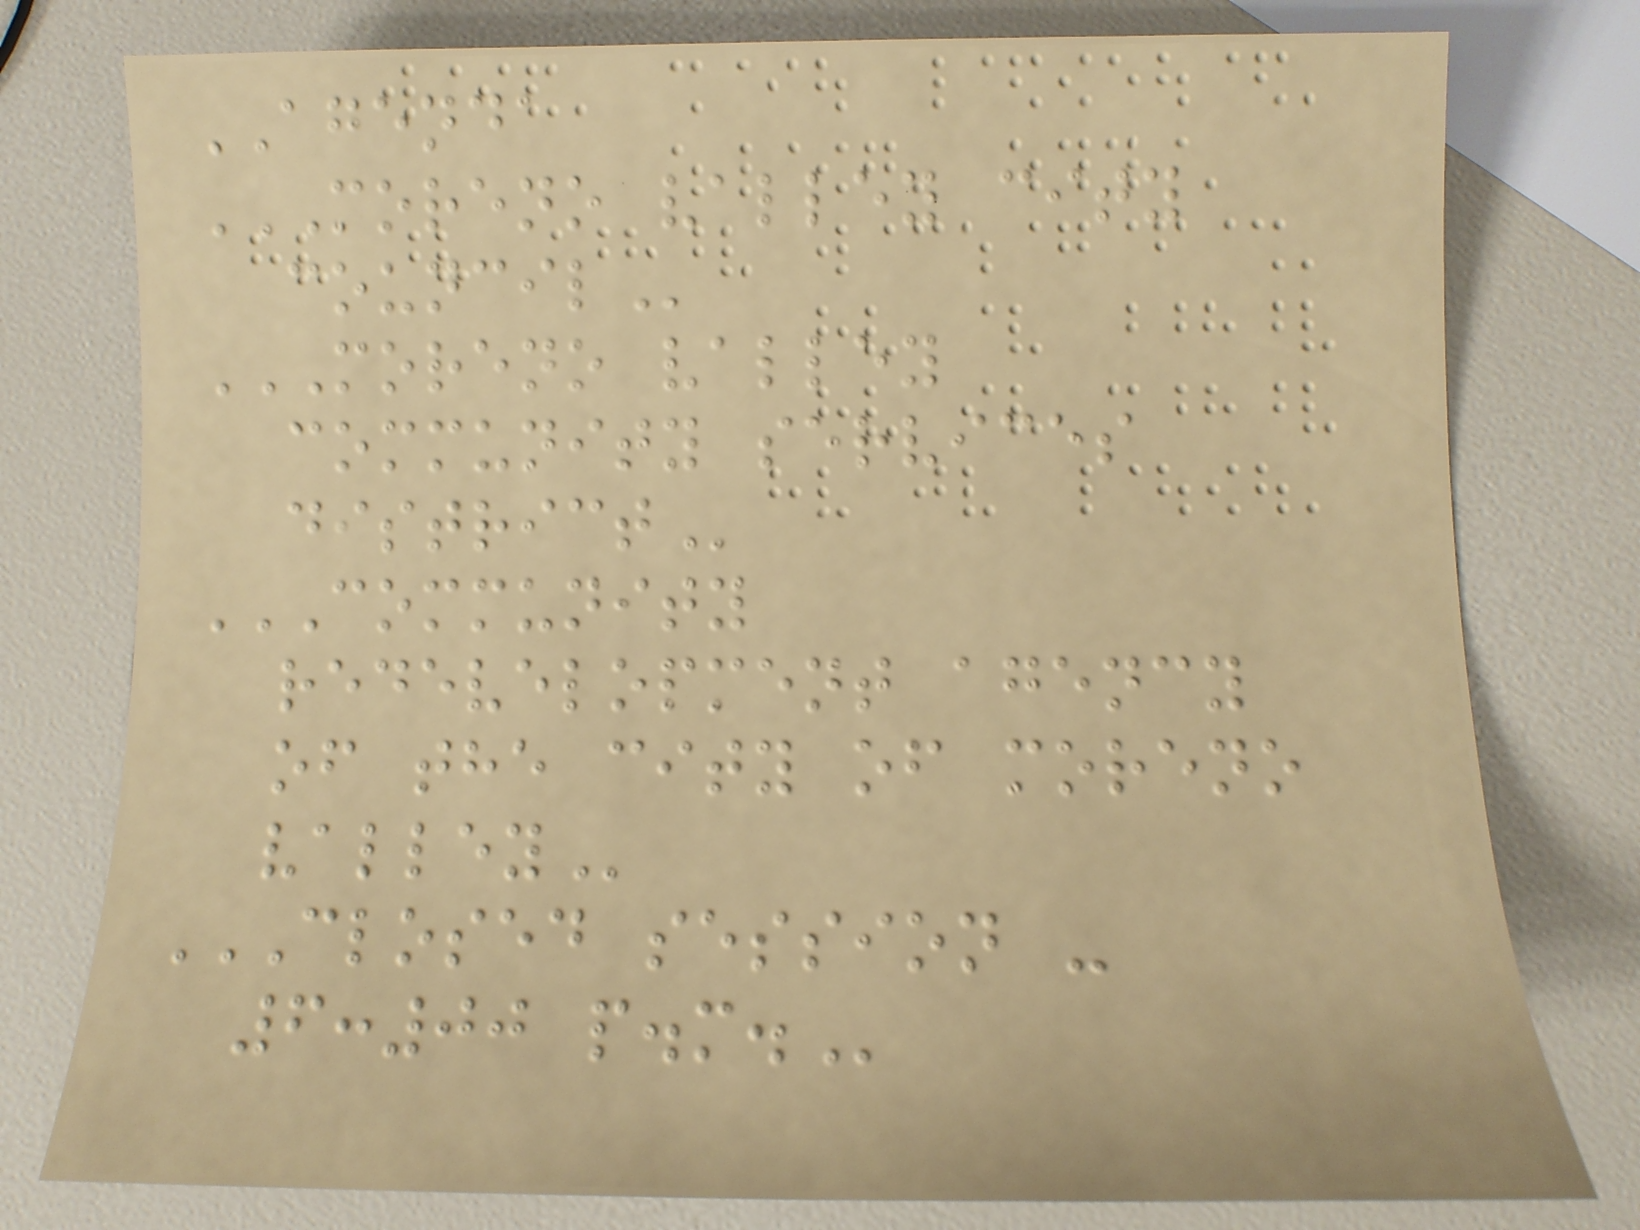AGENDA
MORENO VALLEY CITY
COUNCIL
MORENO VALLEY
COMMUNITY SERVICES
DISTRICT
COMMUNITY
REDEVELOPMENT AGENCY
OF THE CITY OF MORENO
VALLEY
CLOSED SESSION -
6:00 P.M.
